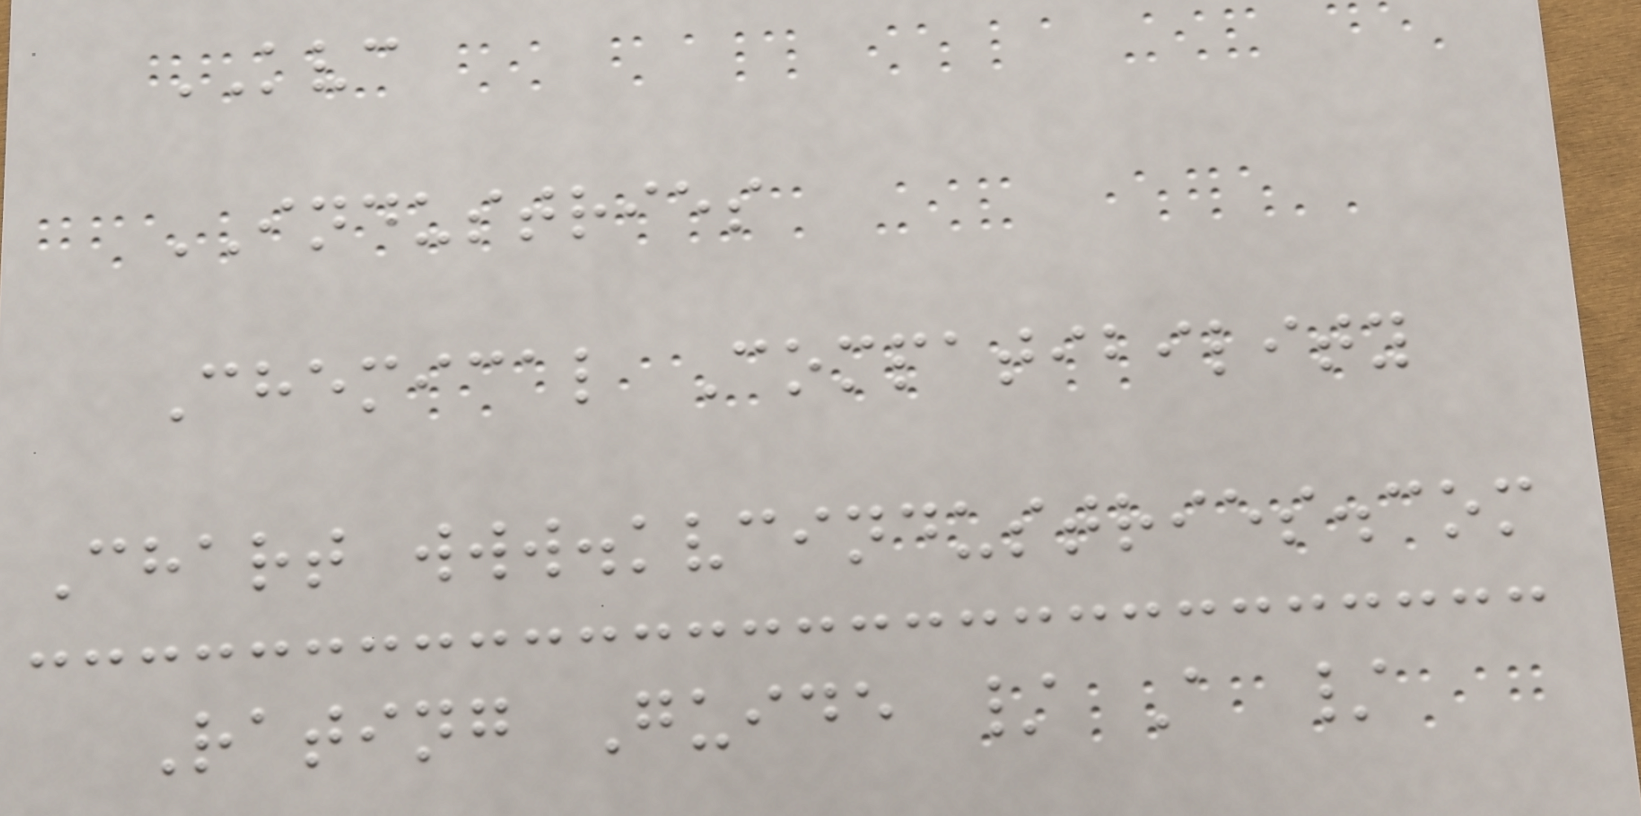KVC
INDUSTRIES
Chemical Compatibility
Chart www.kvcindustries.com
Rating Guide / A /
